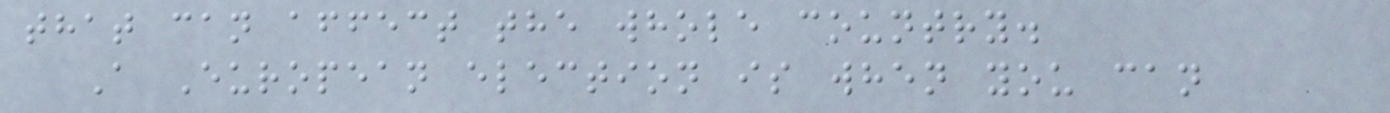that can affect the whole country.
A European election is when you can
